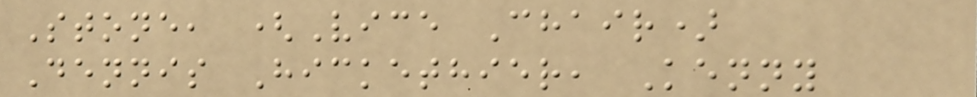Stone, (Vice Chair)
Dennis Hickethier, Kenny
